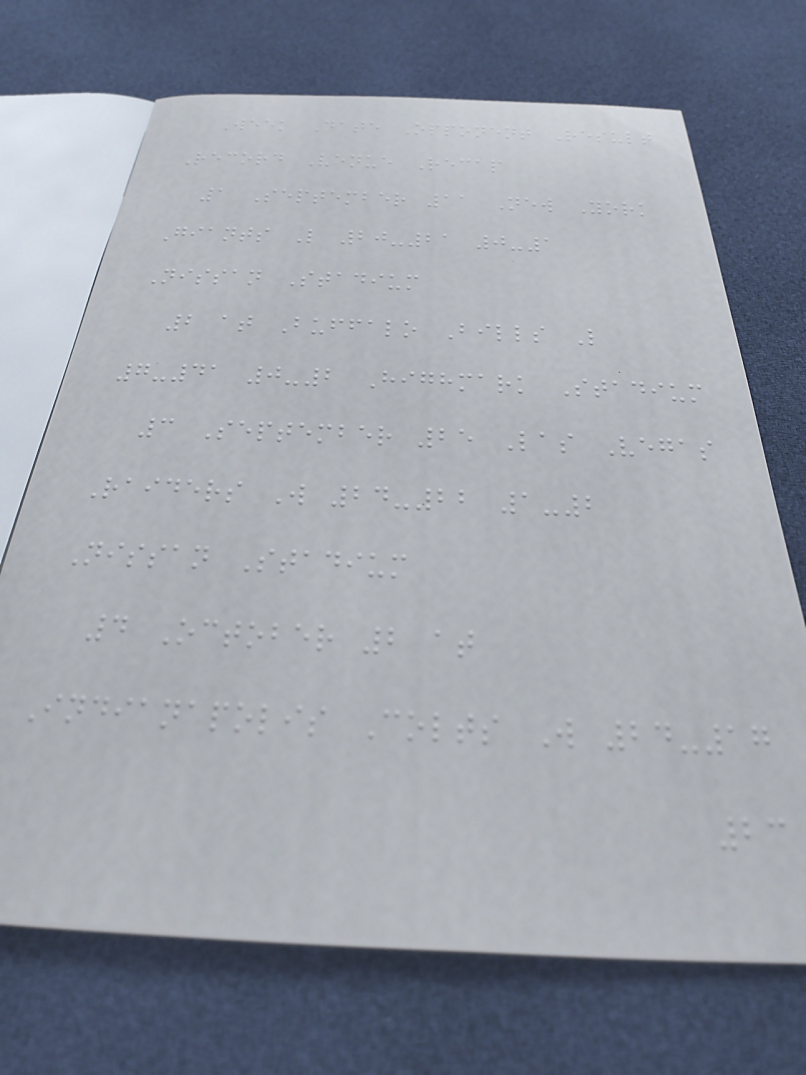Week Date Opponent Result
Record Venue Recap
1 September 11 New York
Giants L 20-21 0-1
Nissan Stadium
2 at Buffalo Bills L
7-41 0-2 Highmark Stadium
3 September 25 Las Vegas
Raiders W 24-22 1-2
Nissan Stadium
4 October 2 at
Indianapolis Colts W 24-17
23
